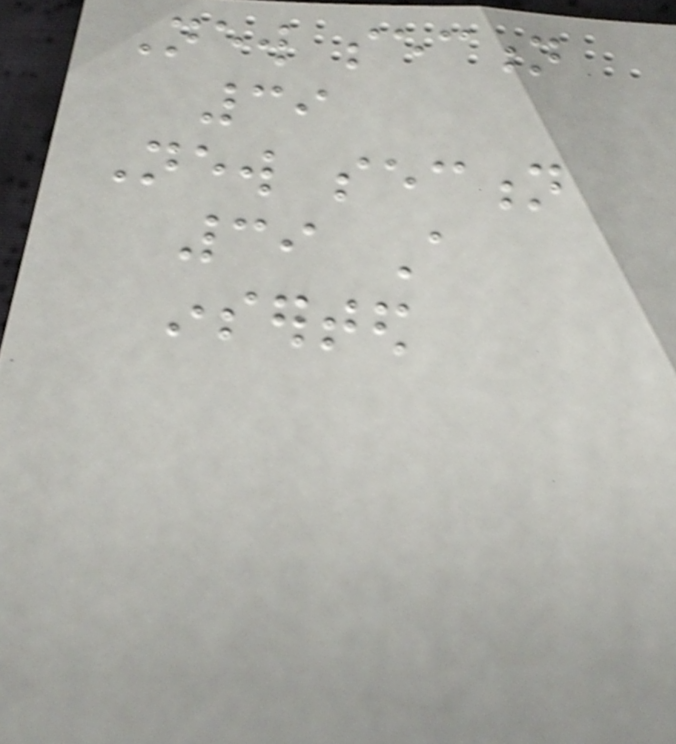New section
39
New section
39 A
inserted
